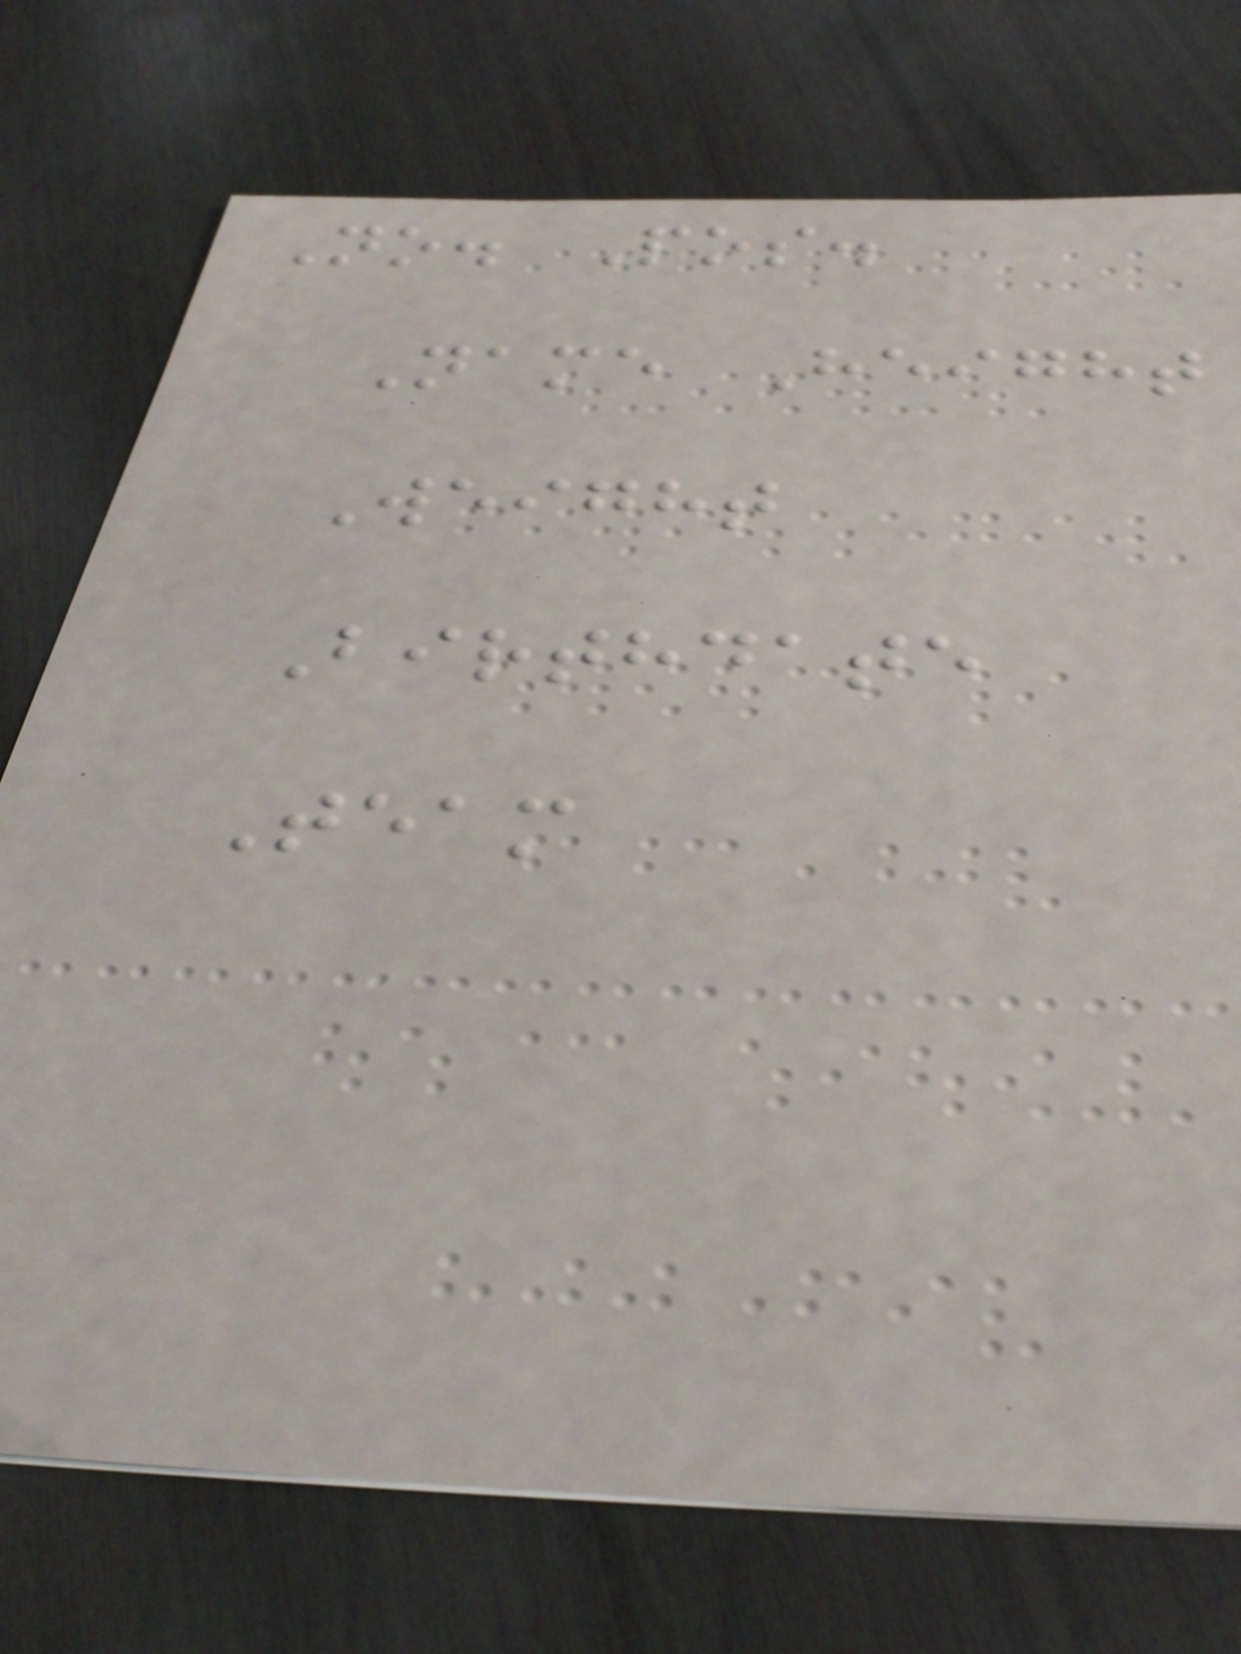No. Pos.
Name Height
Weight
Birthdate
Team
